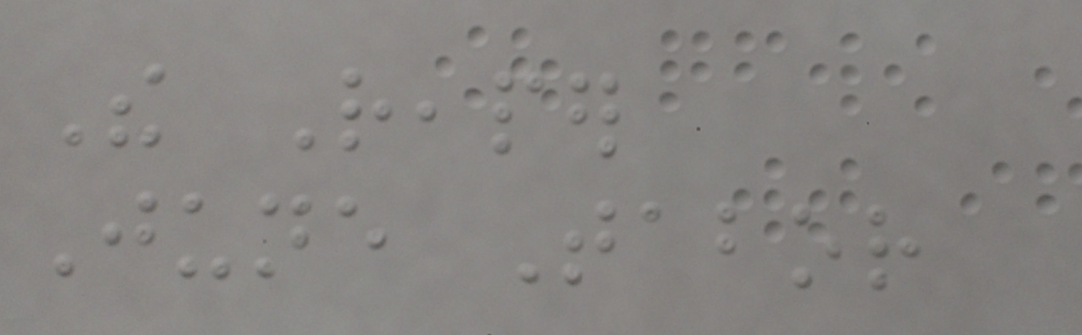The Reaper
June Tabor
